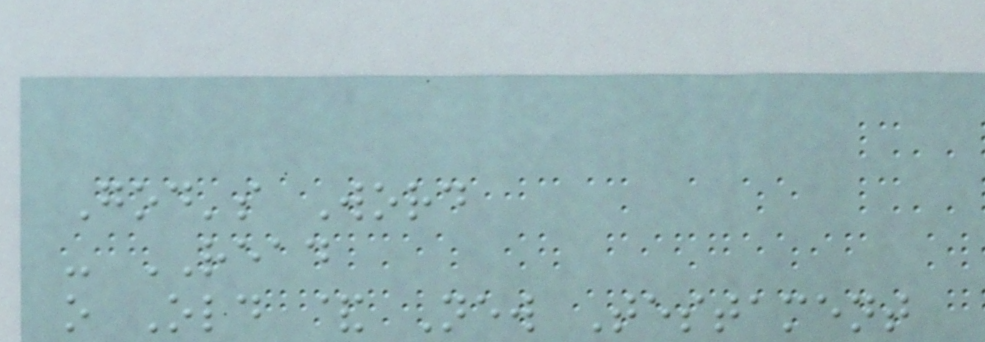God's Word
- READ
o Old & New Testament
